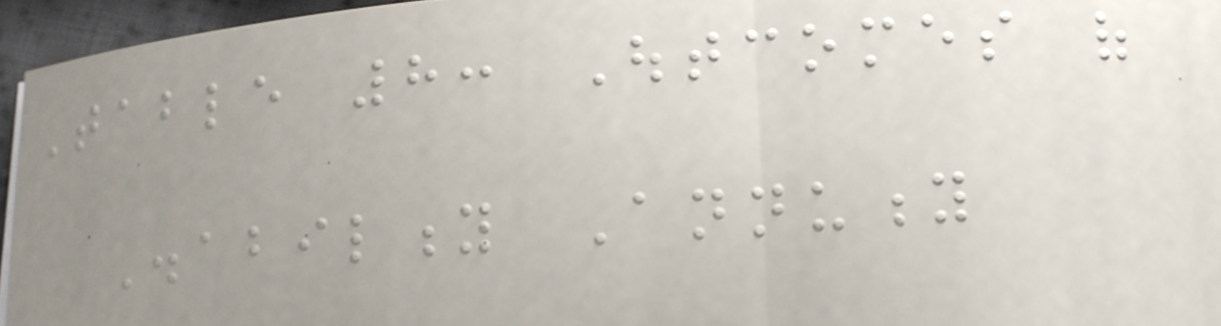Table 8: Outcomes of
Disability Annuity
